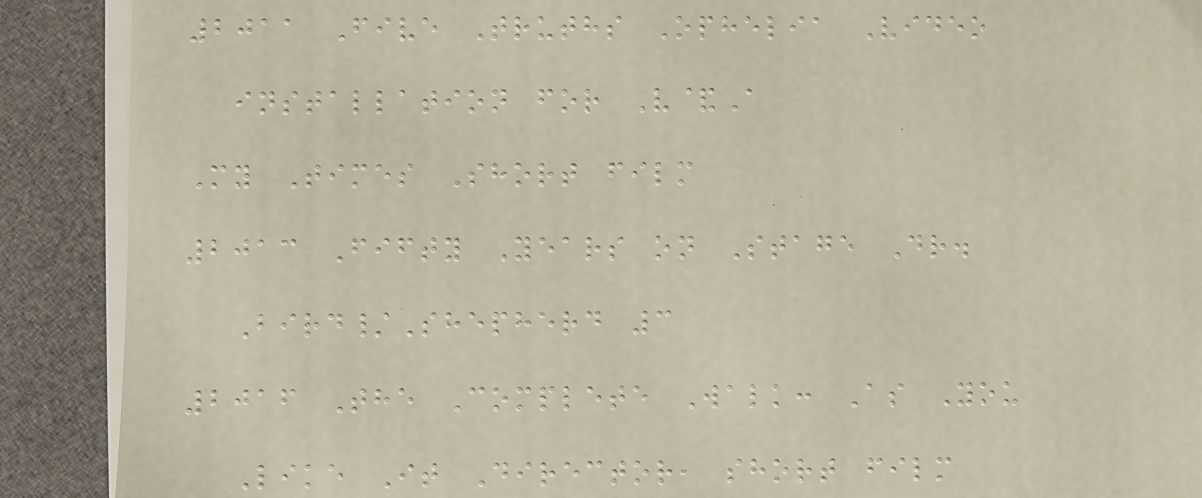2011 Five Truths Ophelia Video
installation for V&A
My Times Short film
2013 Fifty Years on Stage Dr.
Bird/Shepherd 3
2016 The Complete Walk: As You
Like It Director, short film
